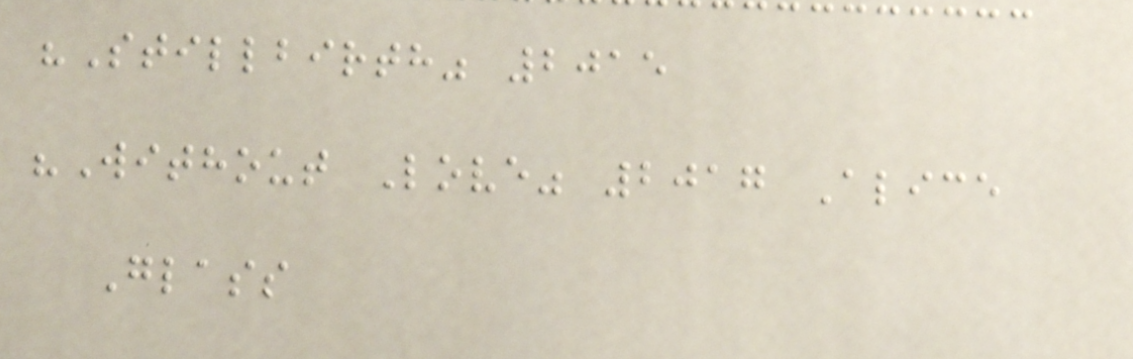"Stillbirth" 2015
"Without Love" 2017 Alice
Glass
